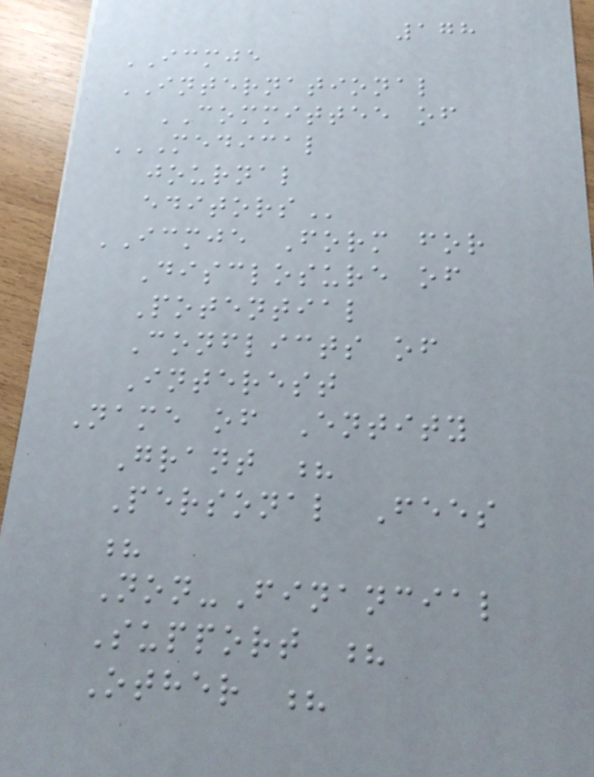178
ICMJE
INTERNATIONAL
COMMITTEE of
MEDICAL
JOURNAL
EDITORS
ICMJE Form for
Disclosure of
Potential
Conflicts of
Interest
Name of Entity
Grant ?
Personal Fees
?
Non-Financial
Support ?
Other ?
